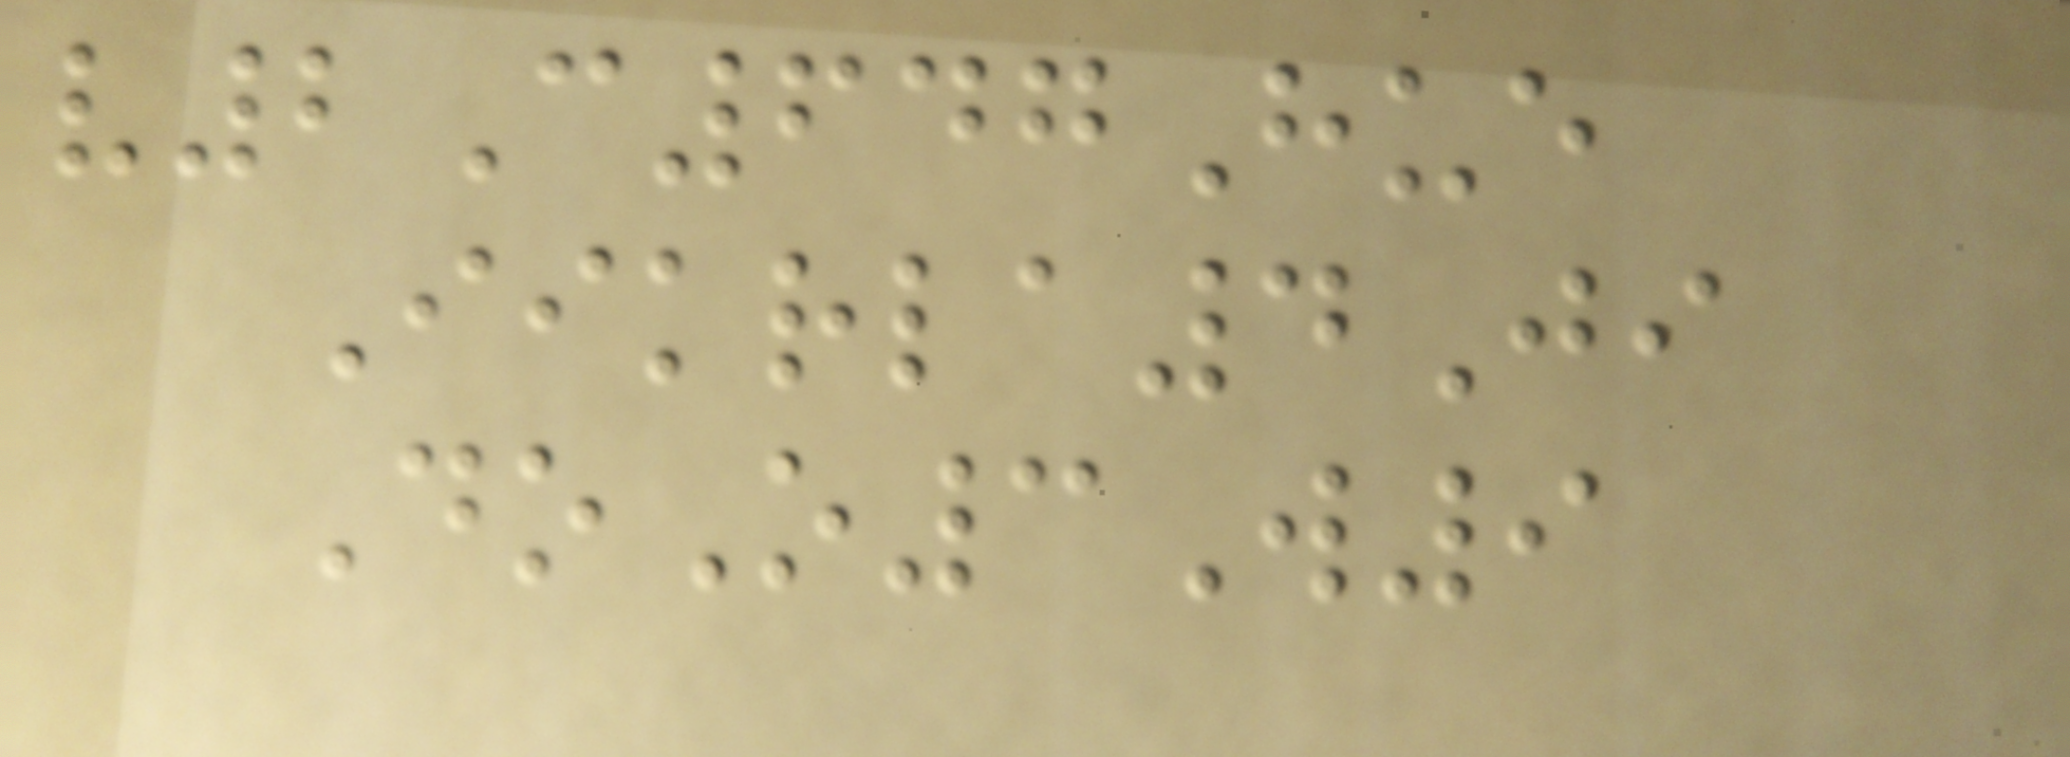v2C647Hue
Iikrla4Ji
DoO3W9
